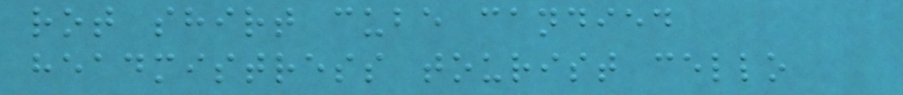rot shirt cube candied
headmistress tourist cello
